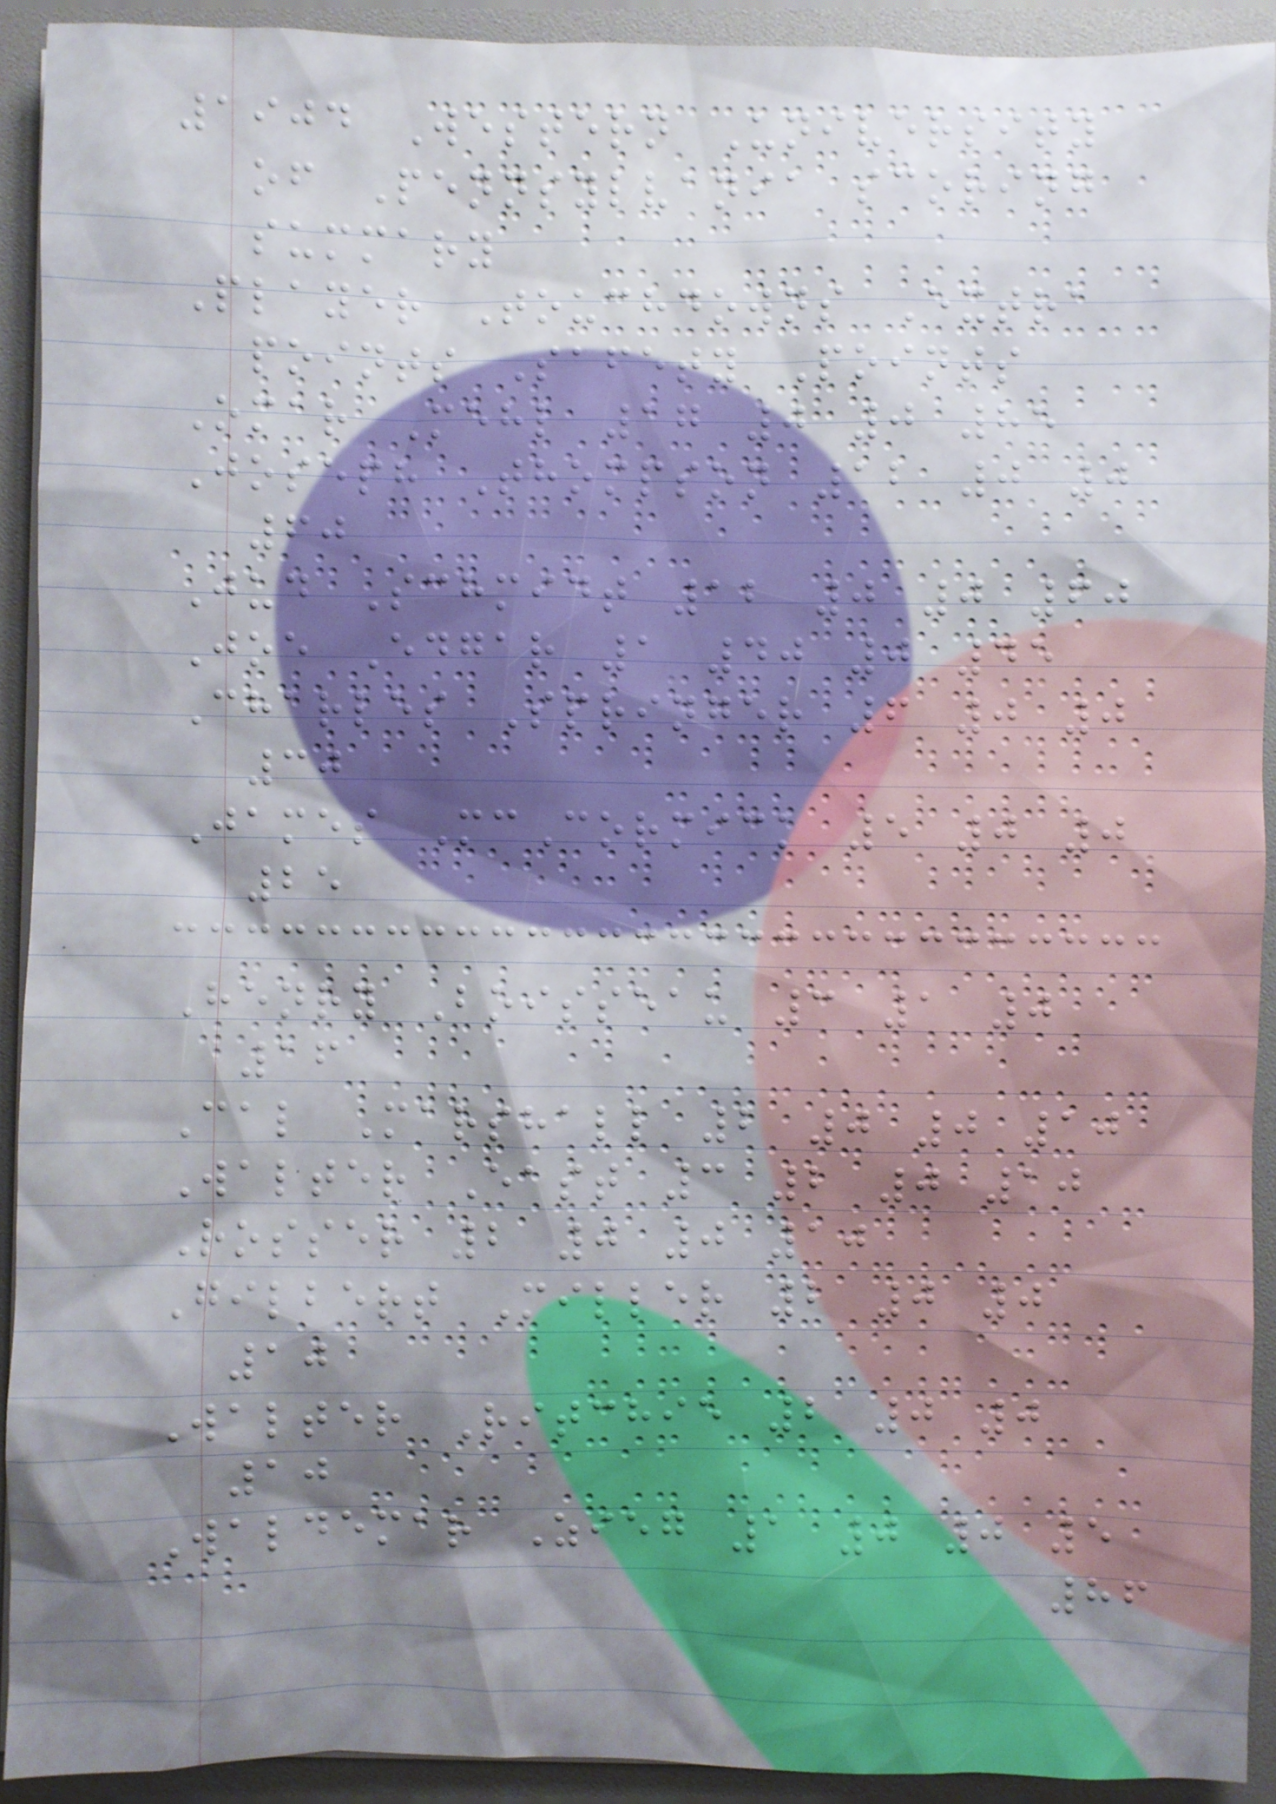1904 Western University
of Pennsylvania scoring
summary
Player Touchdowns Extra
points Safety Points
Omar Mehl 17 0 0 85
Joseph Thompson 12 0 0
60
Jud Schmidt 12 0 0 60
Joe Edgar 1 40 0 45
Charles Springer 6 0 0
30
James McCormick 5 0 0
25
Henry Boisseau 3 1 0
16
Cal Marshall 2 0 0 10
Walter East 3 2 0 10
Rosser 2 0 0 10
Gilbert Miller 2 0 0
10
Walter Ritchie 2 0 0
10
Waldemar Zieg 1 0 0 5
86
